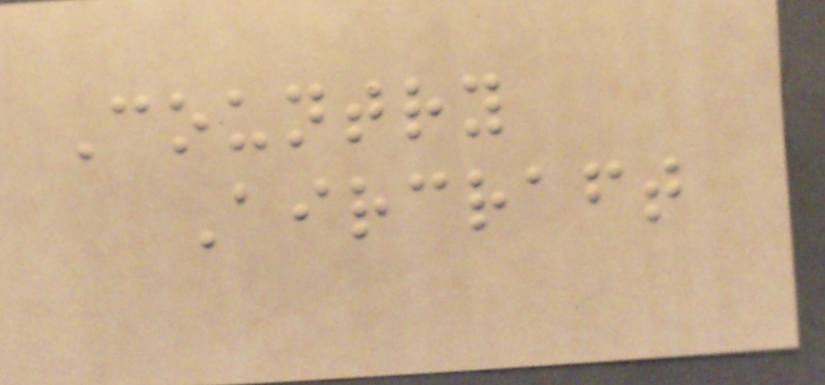Country
Aircraft
